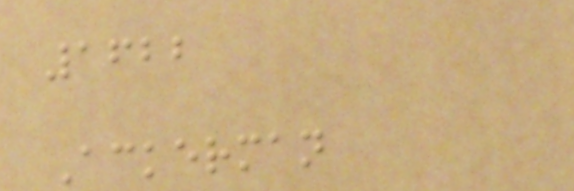1622
Ackerman
